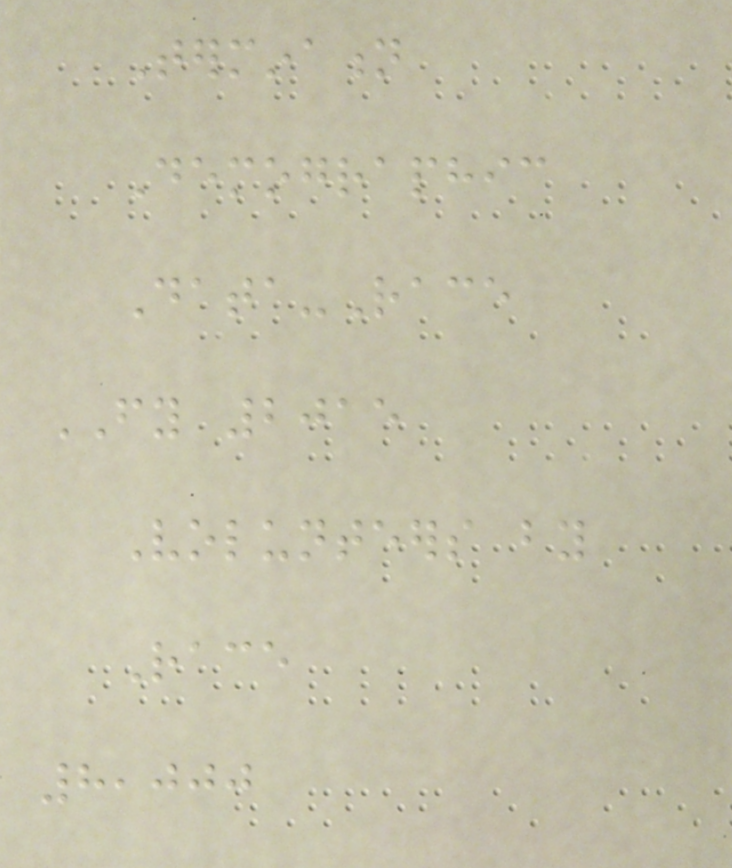Termination
Demographic
Data-Race
FY 2015
Volunteers by
Race
8,000
